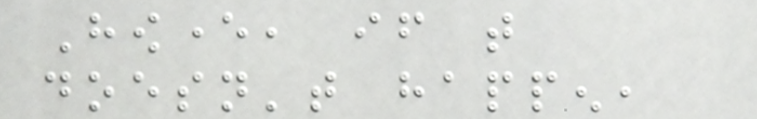However, if that
doesn't happen,
